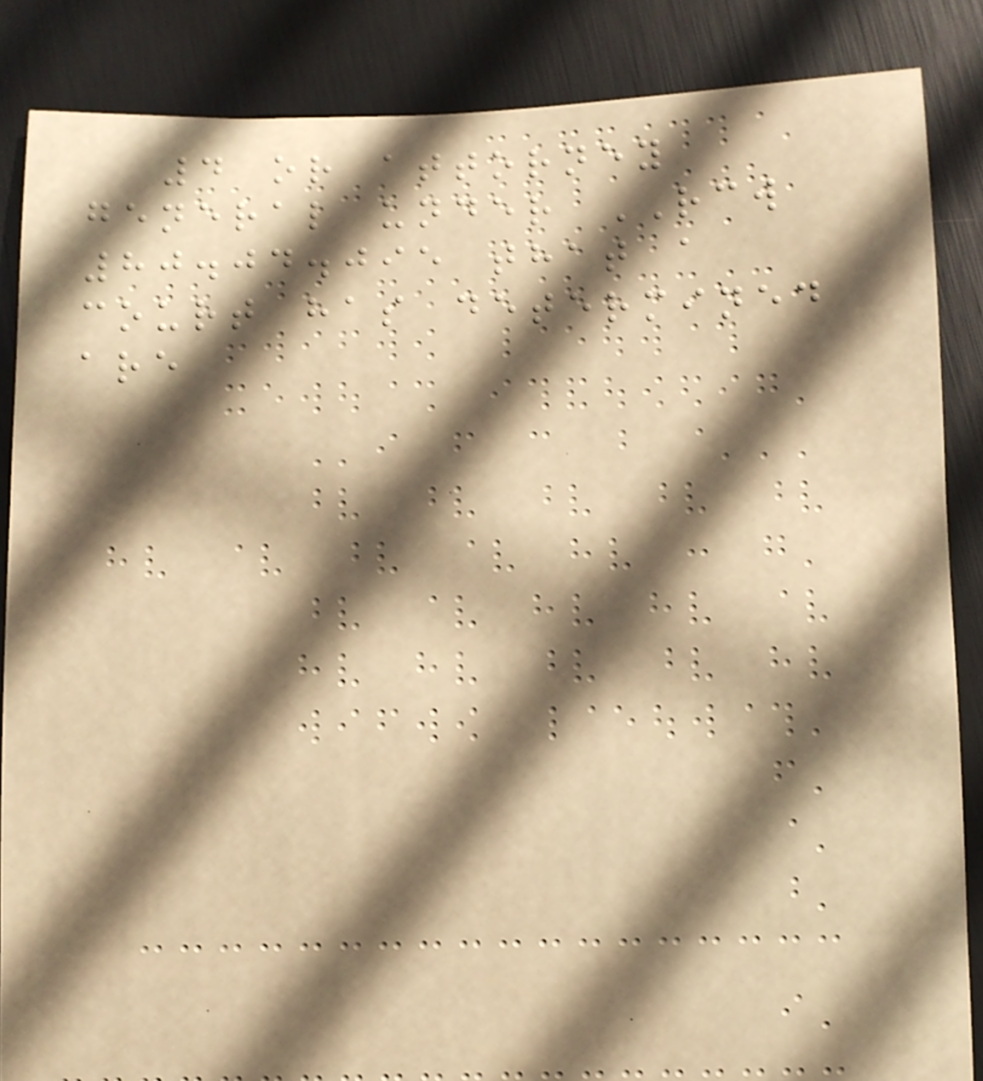4 or attorney
general under RCW
80.04.095 that a
court has determined
are
